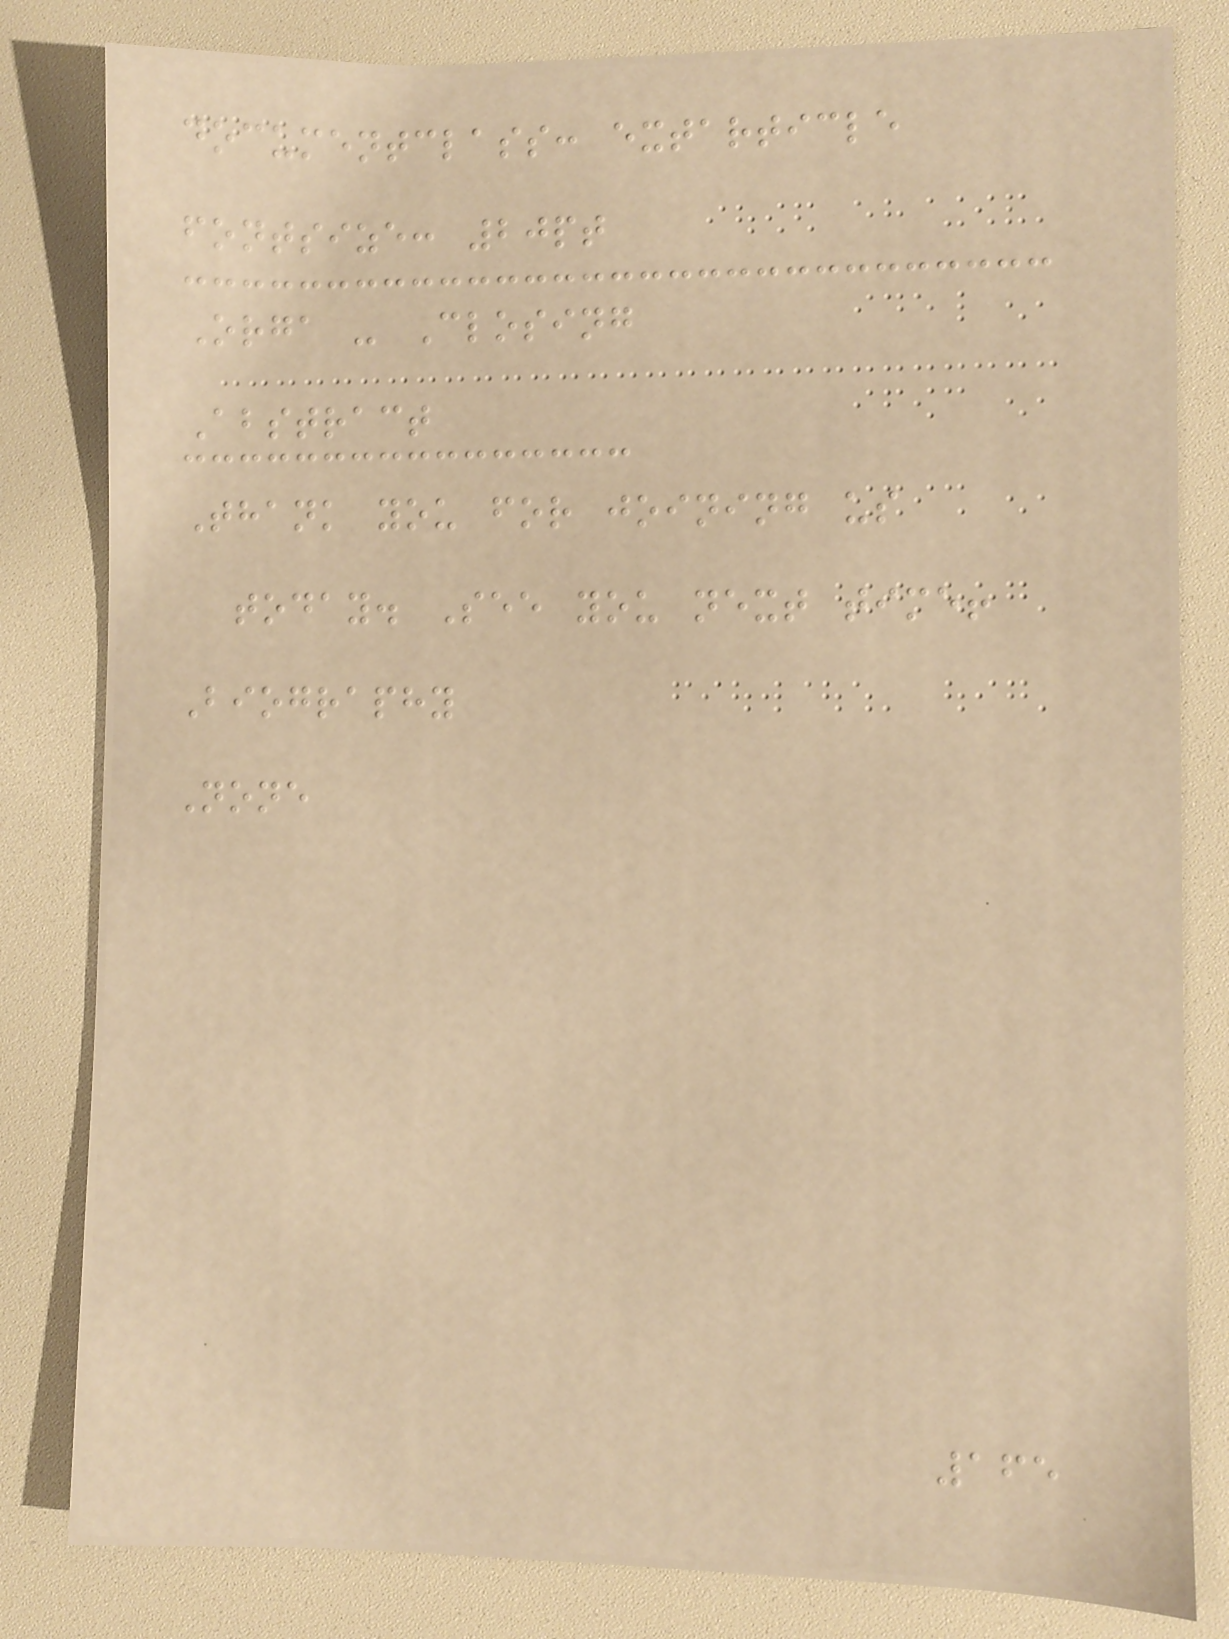documentclass: extarticle
fontsize: 20pt
Orga - Closing
Abstract
Thank you for joining us
today. See you next time!
Biography
None
165
